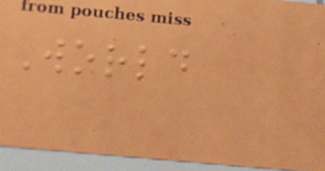World
